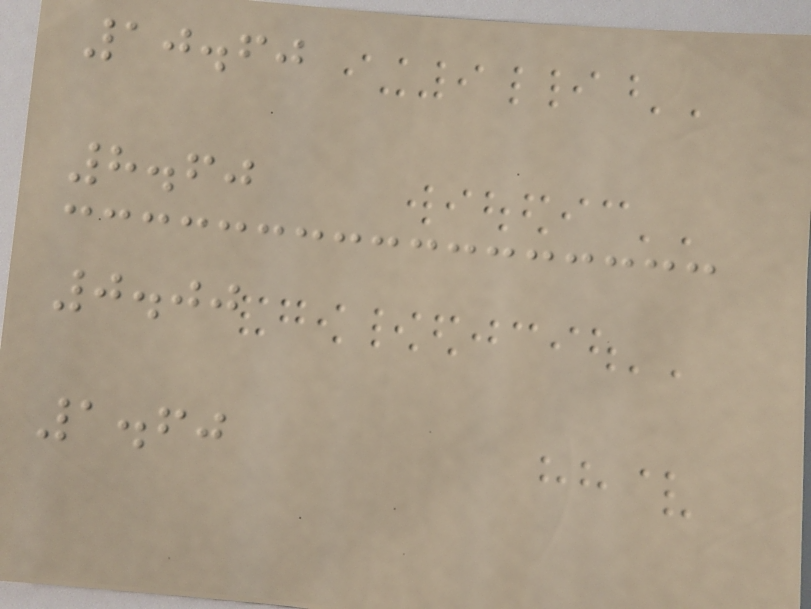10.60
8.60
0.00
1.60
